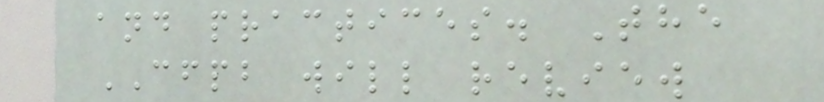and practices. The
CFPB will review
